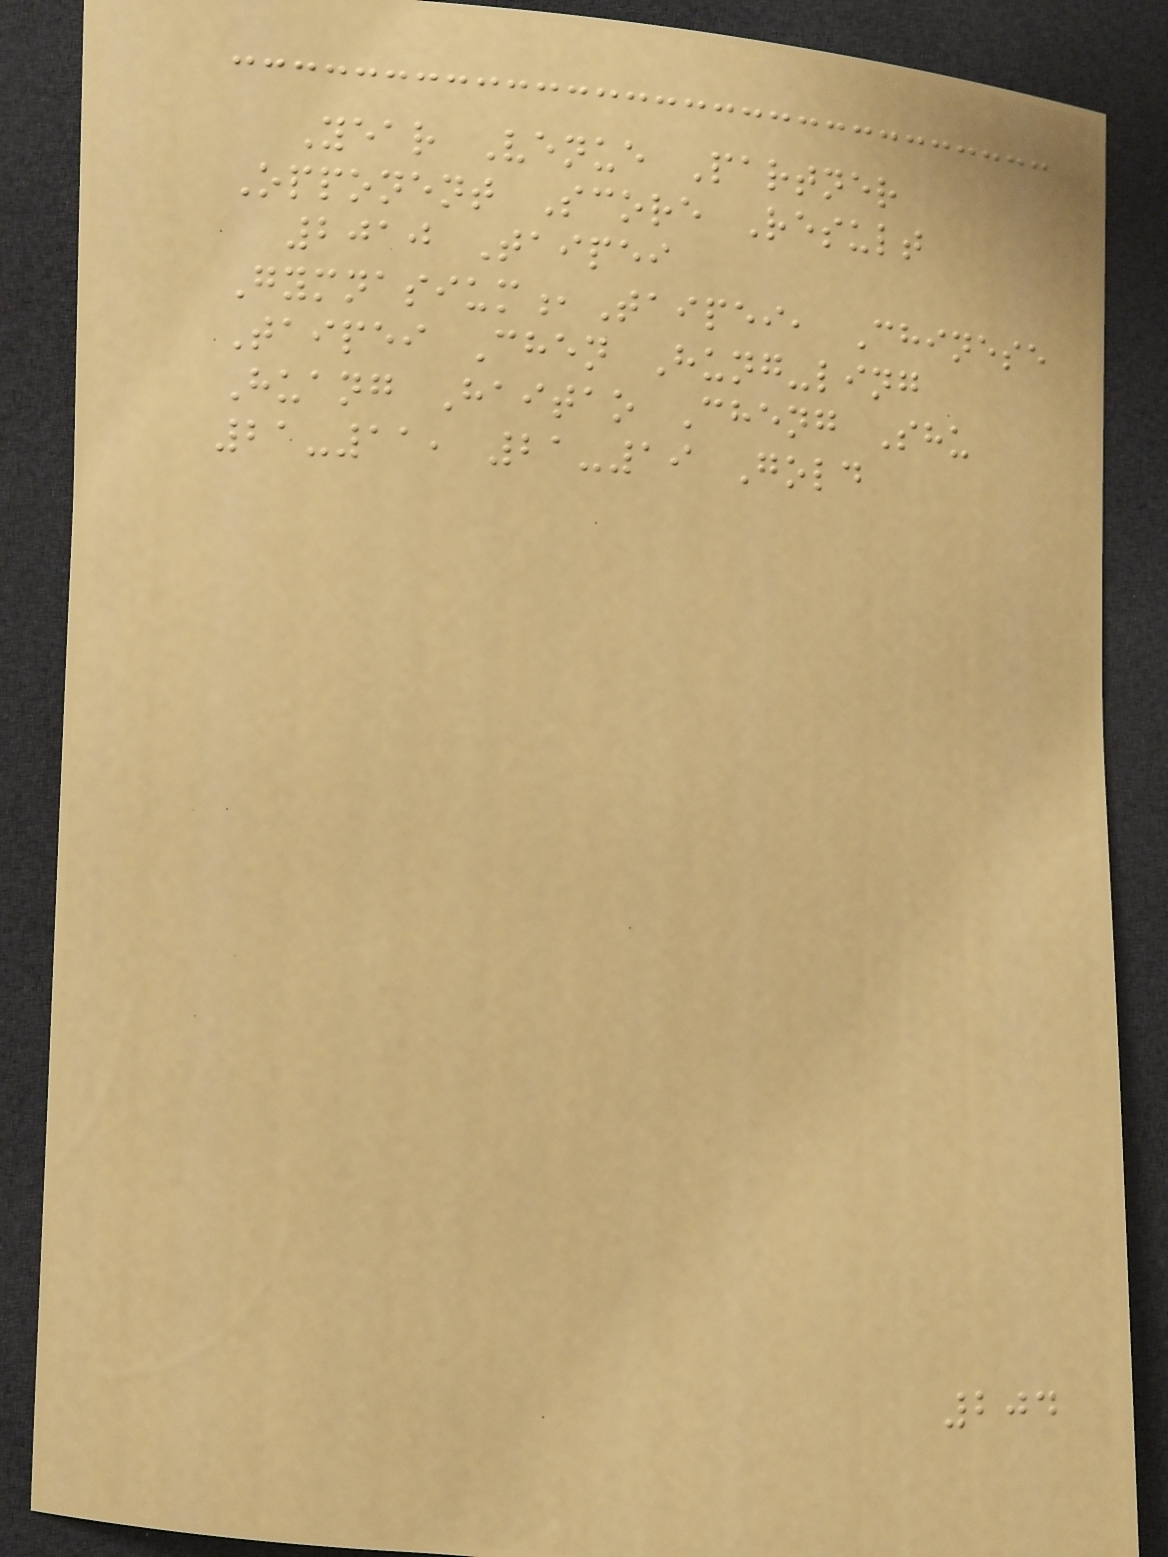Year Venue Partner
Opponent Score Result
2010 Taipei
Gymnasium,Taipei, Chinese
Taipei Chen Hung-ling
Huang Haitao Cheng Shu
21-11, 21-19 Gold
204
